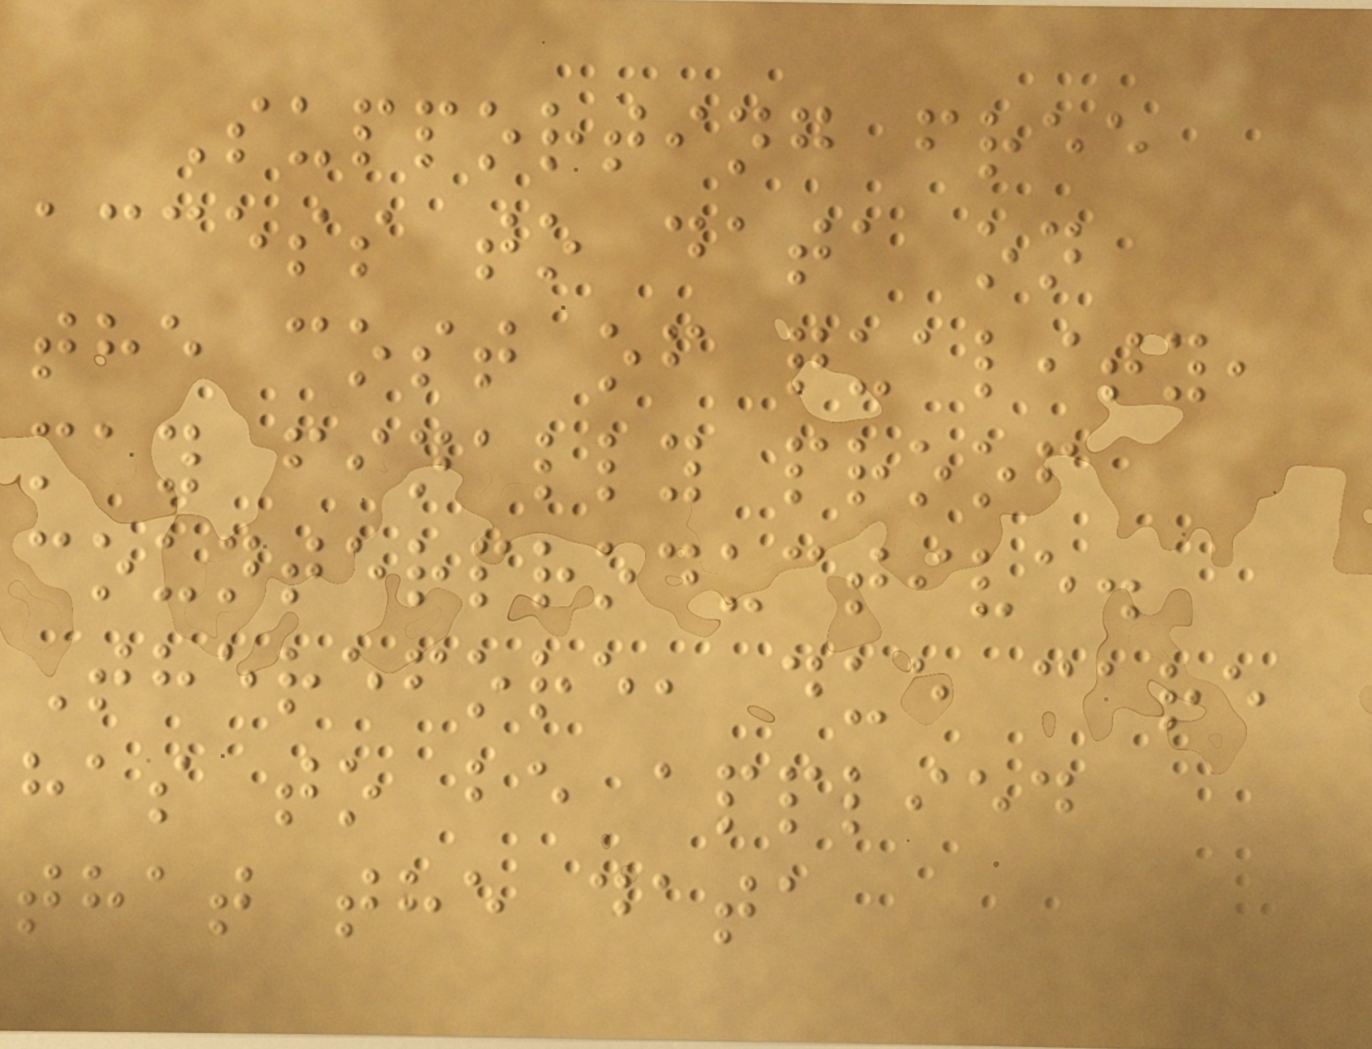Supporting free
access to data on
the cost of quality,
may finally proof
counterproductive.
Therefore, due care
has to be applied
that the data
